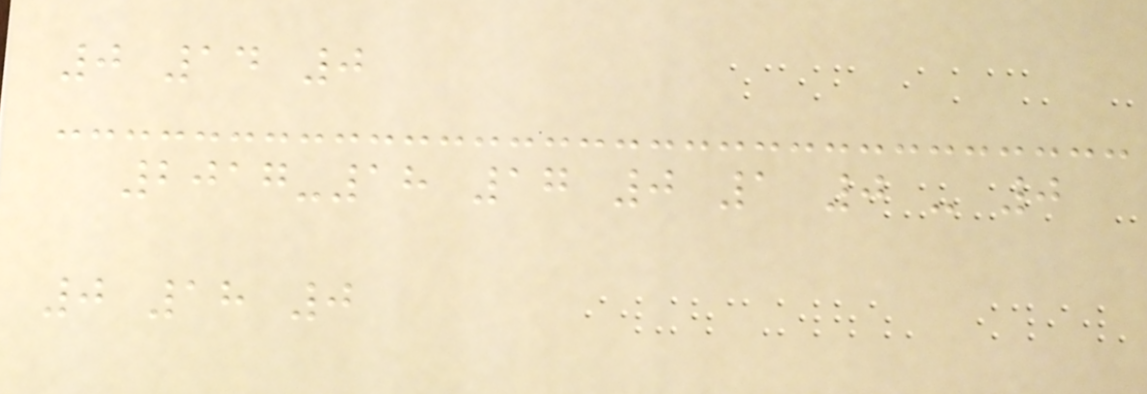0 14 0
2017-18 17 0 1 0 - 0
0 18 0
